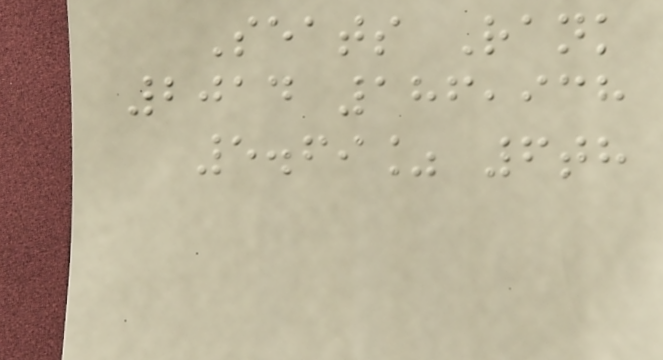Seats Rank
2014 186,938
5.69% 6th
